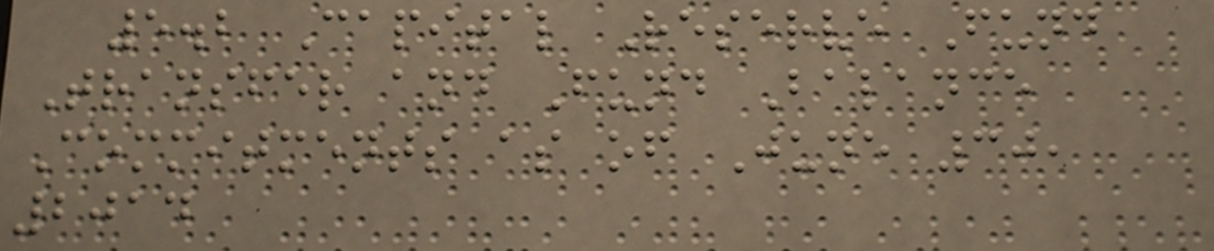5.2 Capital Reserve Fund
Transfer and Fund Balance
Commitments as of June 30,
2014
